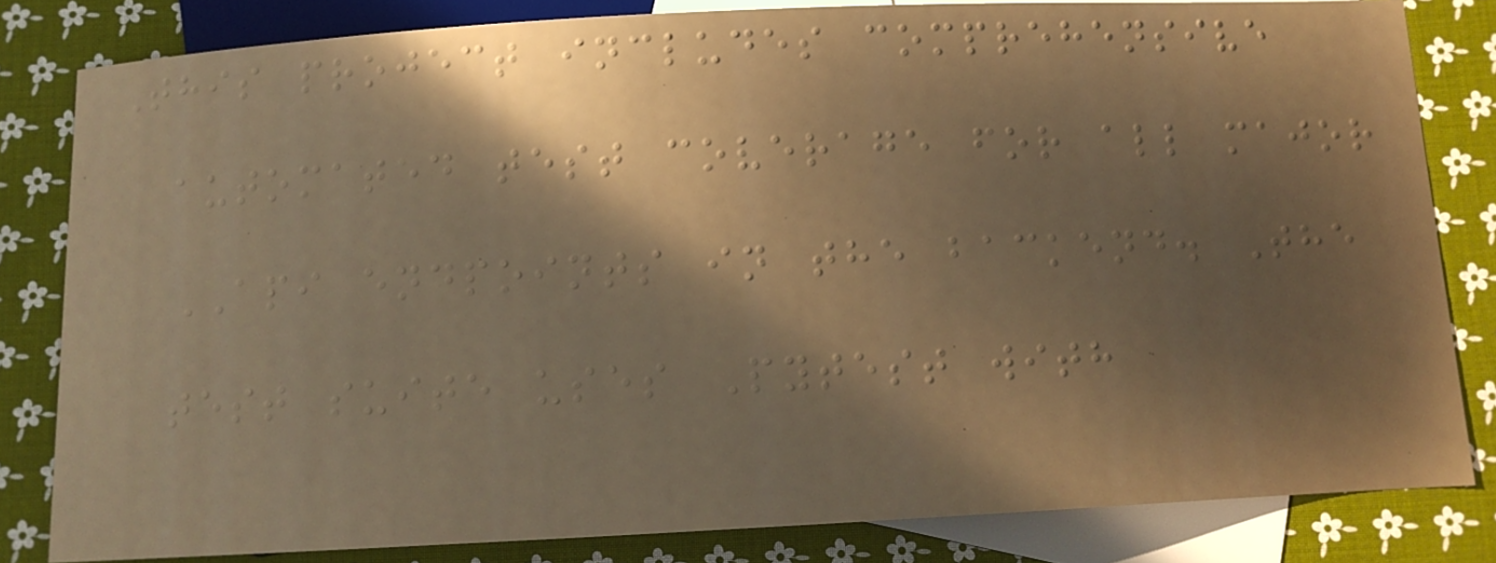This project includes comprehensive
automated test coverage for all major
API endpoints in the backend. The
test suite uses Pytest with
